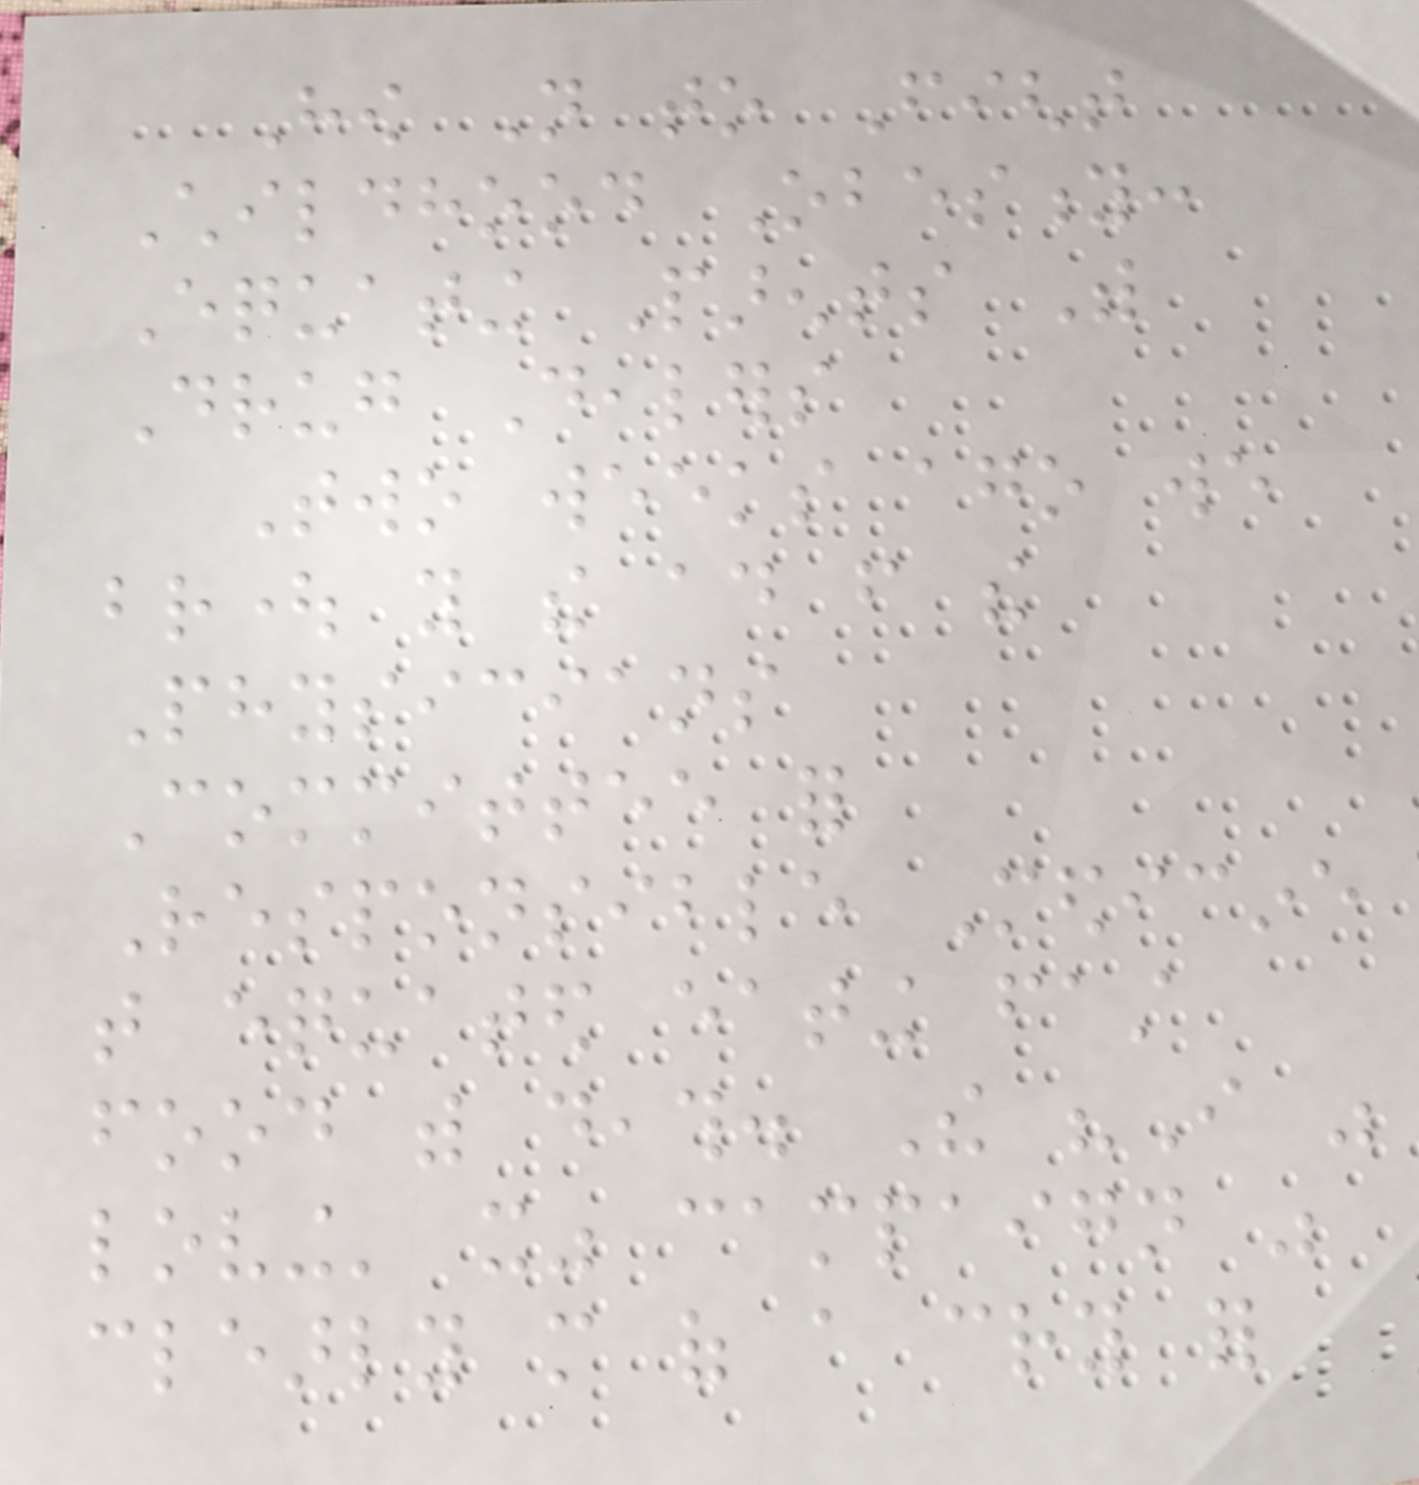How Not to Fight
Childhood Obesity:
Equating Parents With
Drug Dealers
Two weeks ago we
brought you the ad from the
Physicians
Committee for
Responsible Medicine
that equated eating fast
food with death. The "I was
loving' it" campaign was
clearly more of a cry for
